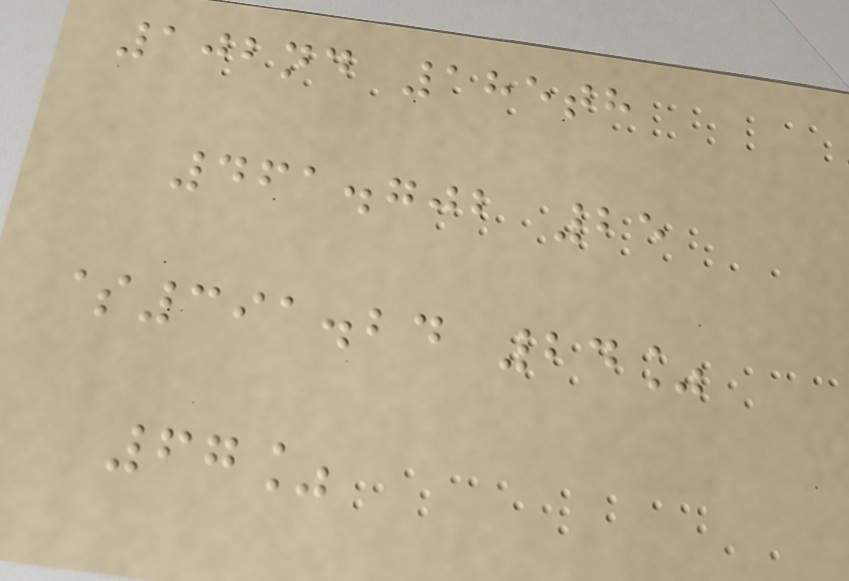102nd 185th
461.702 25
$391.24 24%
67%
